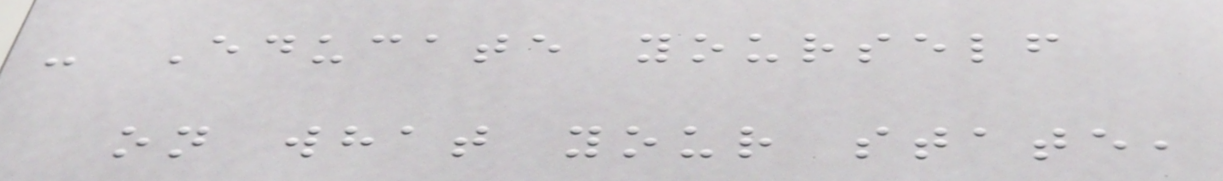- Educate yourself
on what your state,
